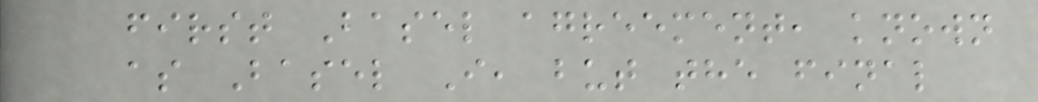first Basel agreement, known
as Basel I, but the final
